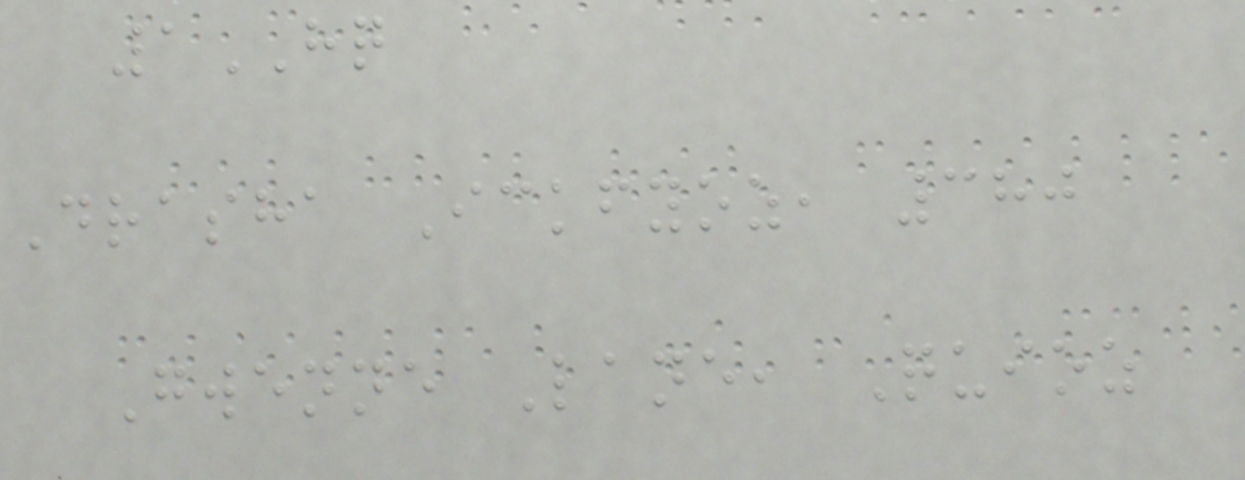1HQ
Drasha Ickfyoz, 380
Gwenne Lane, Quioz
